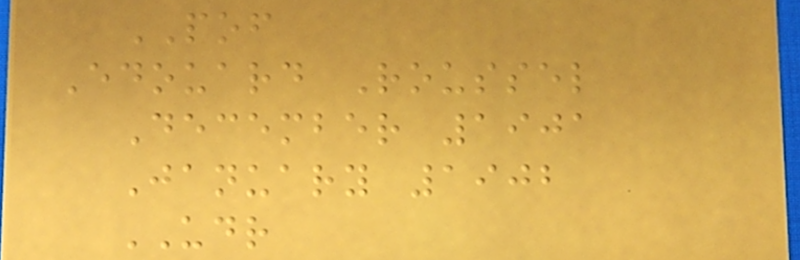POF
Edouard Roussel
December 1901
January 1902
UDR
